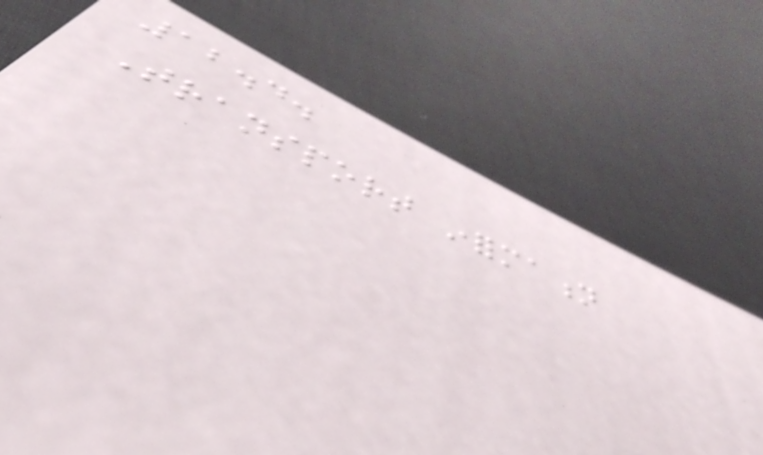12.4.
Transport information
